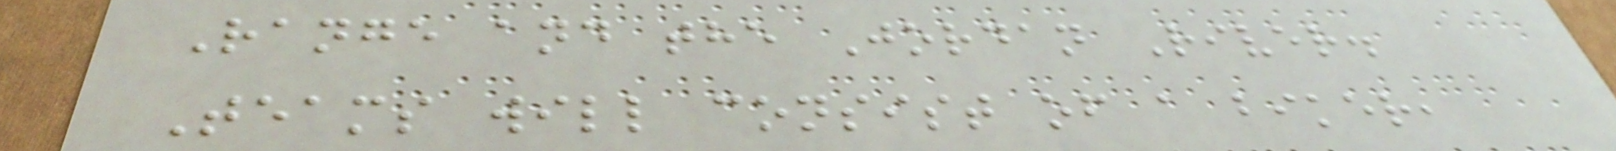Range and the Jordan River.
Teams will consist of a biker,
